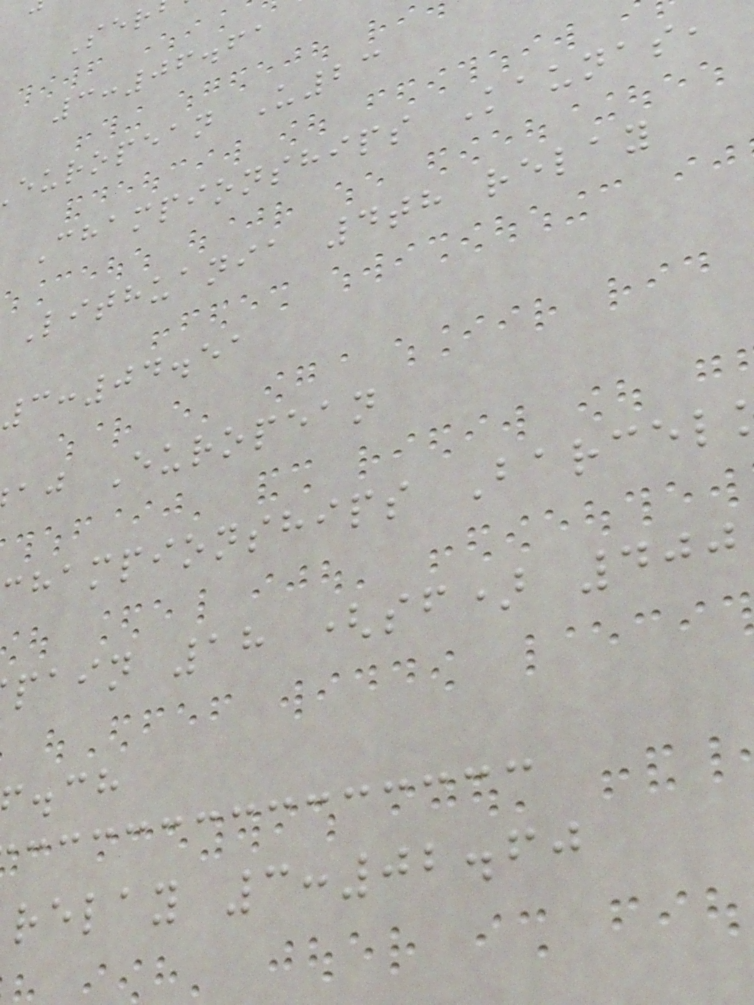3:06.61
european U23
Championships Kaunas,
Lithuania 4th relay
3:04.51
aj European
hampionships Barcel
pain 18 (sf) 400
relay 3:02.60
